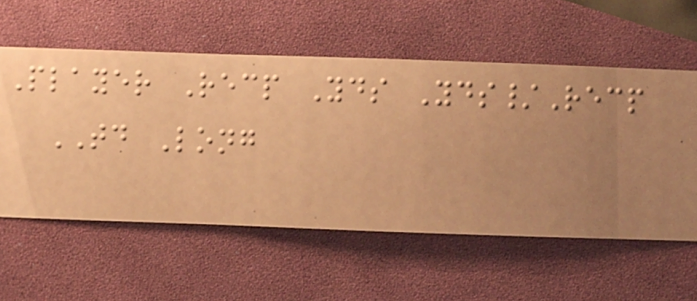Player Recp Yds Yds/Recp
TD Long
